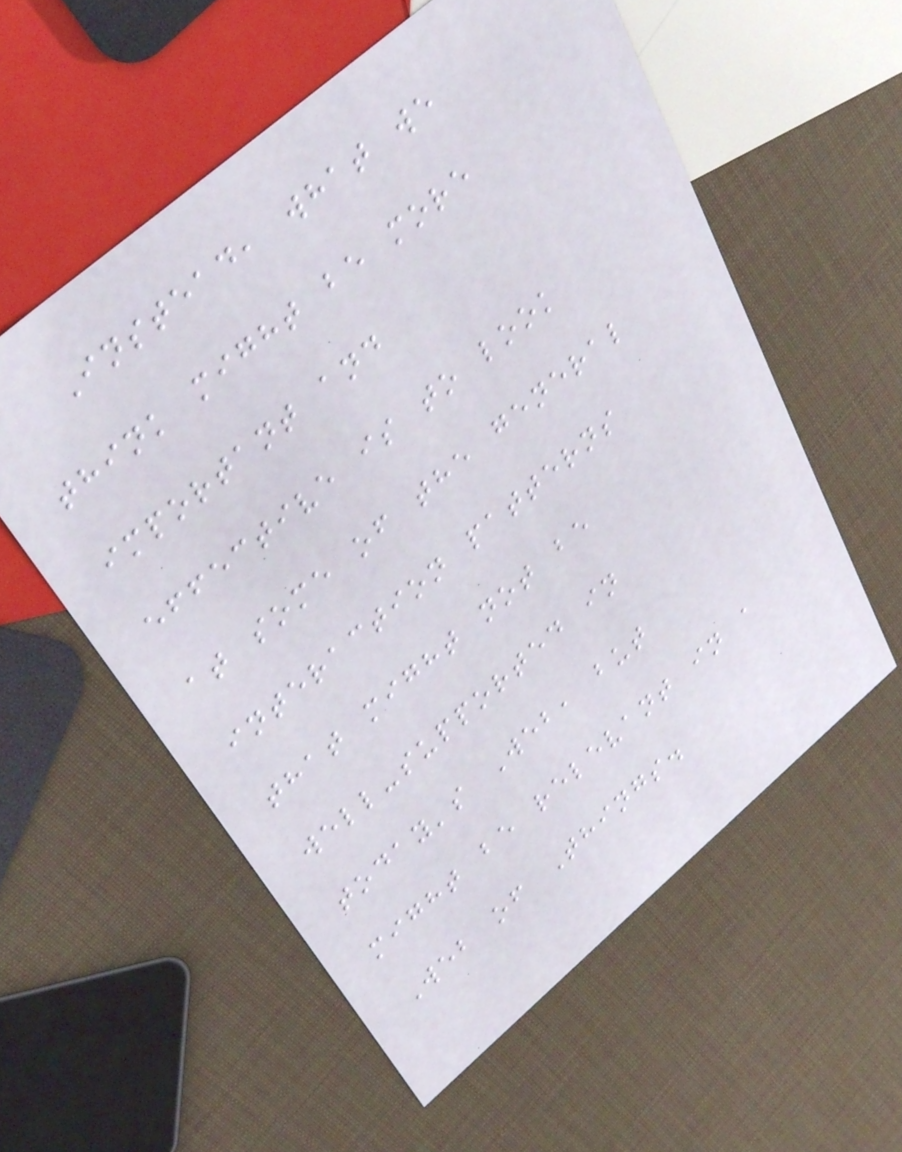Instead, what we
think might be more
important and
effective is to look
at some of the general
interaction patterns
that might not be
well-supported in
today's Web, but
might be relevant in a
Web of Things.
